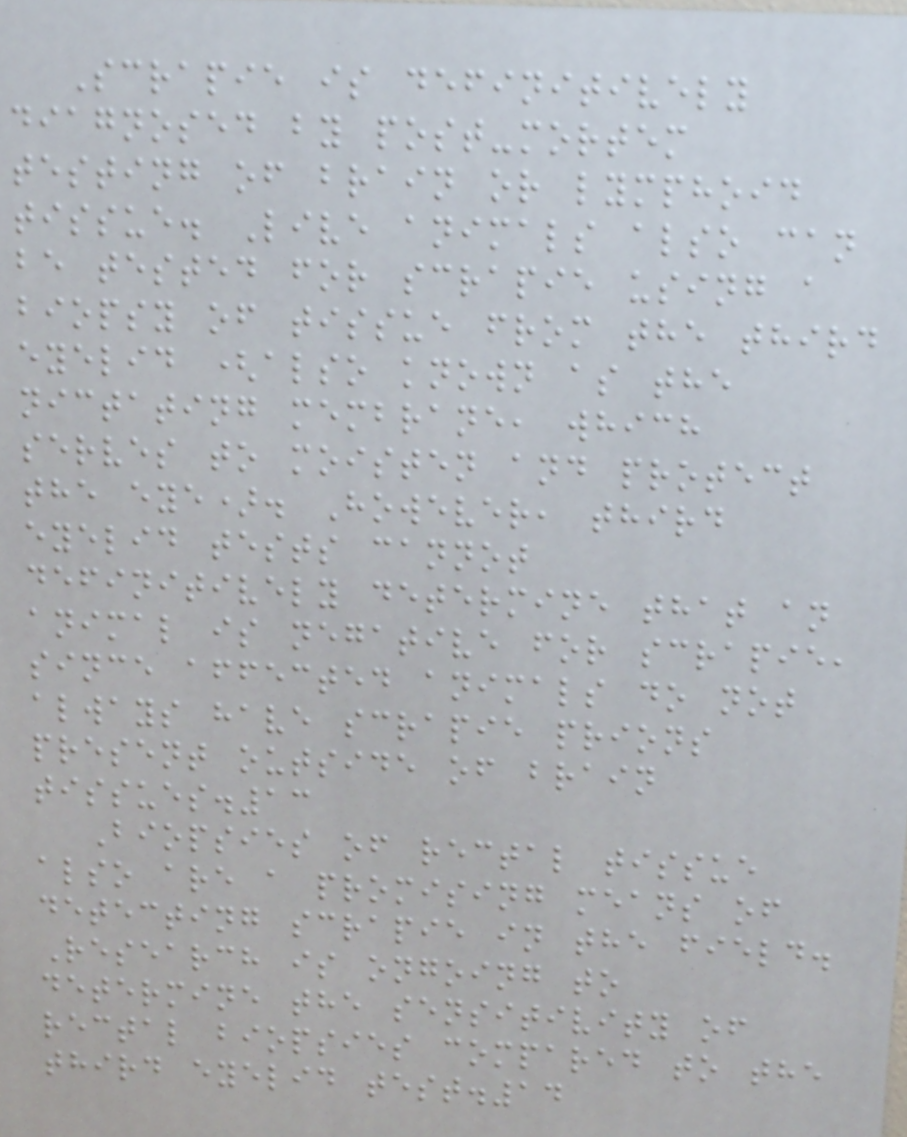Scrapie is definitively
diagnosed by post-mortem
testing of brain or lymphoid
tissue. Live animals also can
be tested for scrapie using a
biopsy of tissue from the third
eyelid (also known as the
nictating membrane, which
serves to moisten and protect
the eye). However, third
eyelid tests cannot
definitively determine that an
animal is negative for scrapie,
since affected animals do not
always have scrapie prions
present outside of brain
tissues.13
Biopsies of rectal tissue
also are a promising means of
detecting scrapie in the field.
Research is ongoing to
determine the sensitivity of
rectal biopsies compared to the
third eyelid test.14
